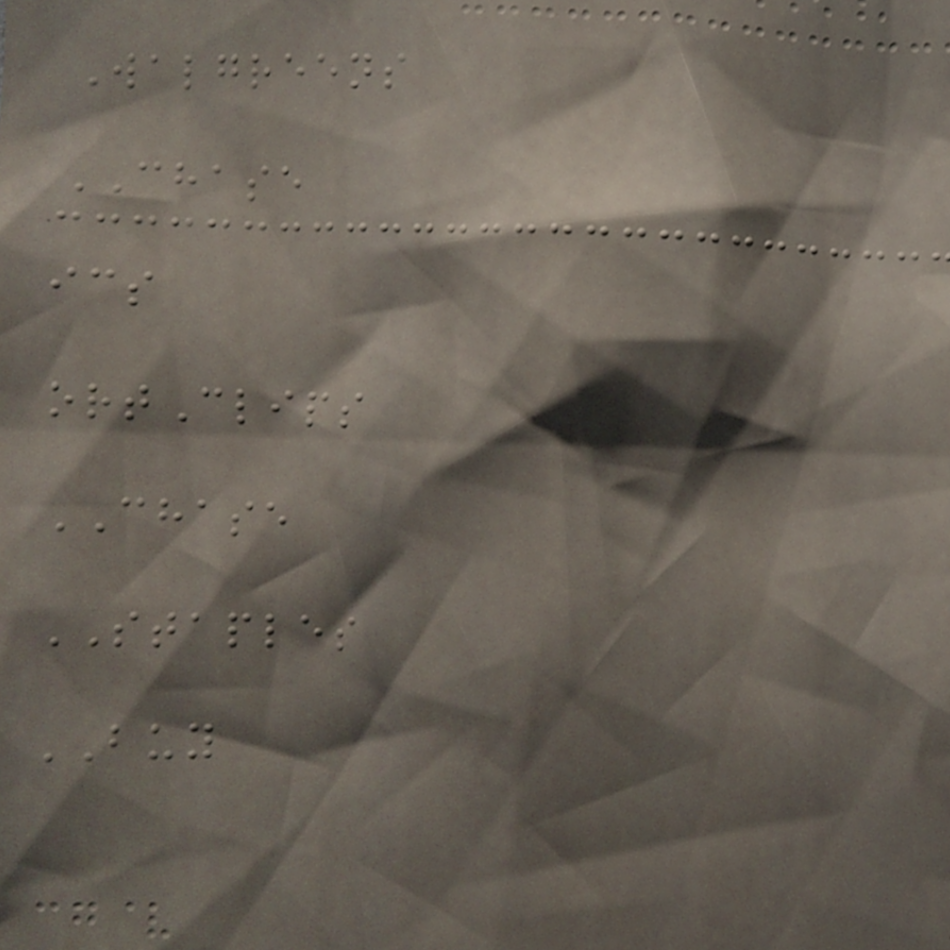Walgreens
CHASE
ics
ortClips
CHASE
STAPLES
BUY
